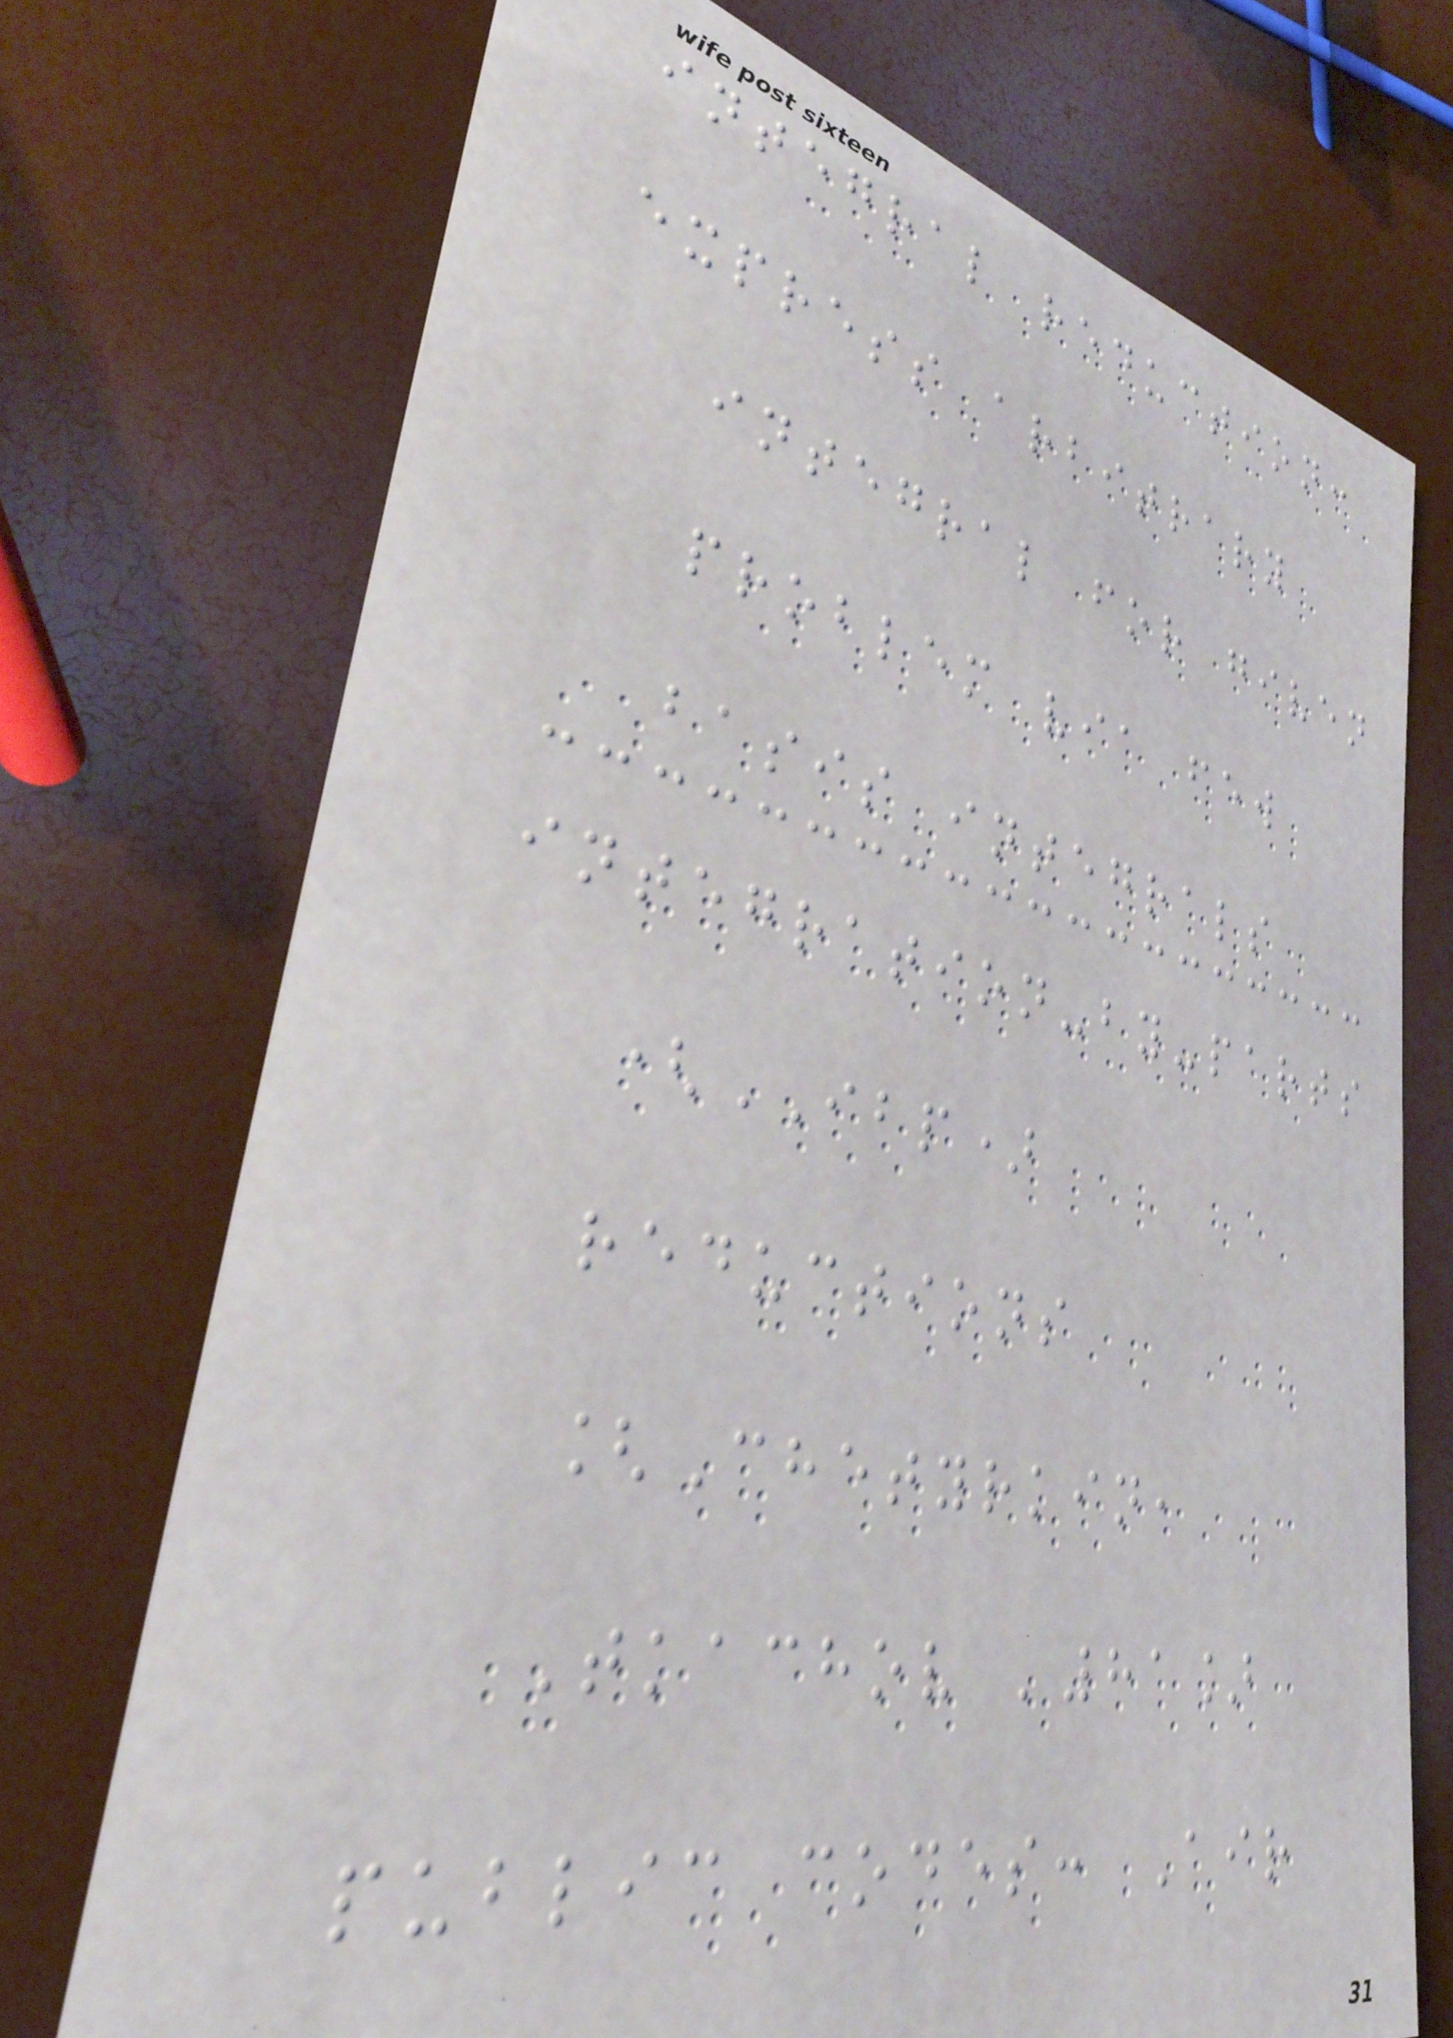integral reduction:
express arbitrary
integral for given
problem via few
basis integrals
integration-by-parts
(IBP)
reductions
[Chetyrkin,
Tkachov '81]
public codes: Air
